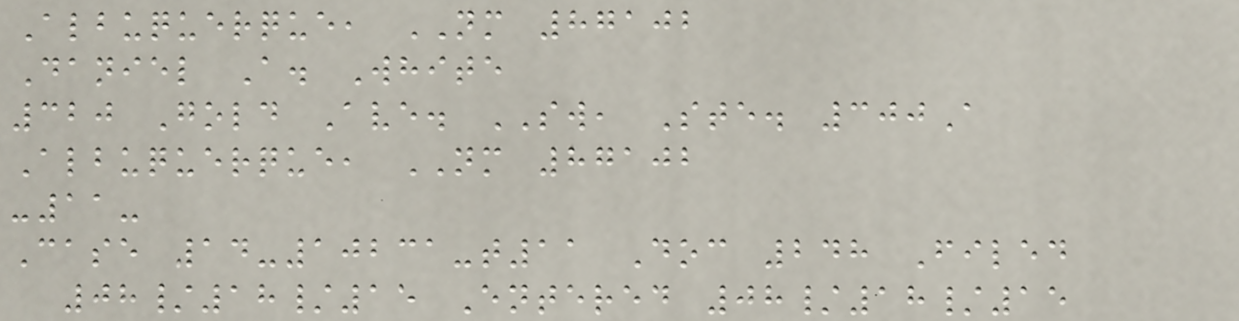Albuquerque, NM 87102
Daniel A. White
320 Gold Ave. SW, Ste. 300A
Albuquerque, NM 87102
-11-
Case 14-10231-t11 Doc 248 Filed
08/18/15 Entered 08/18/15
